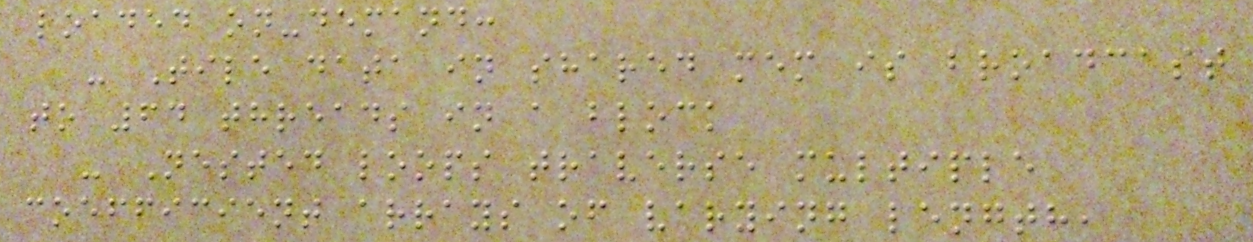loaded on-demand:
- Tile data in shared mem is broadcast
to 64 threads in a block
- Nested loops traverse multiple
coefficient arrays of varying length,
